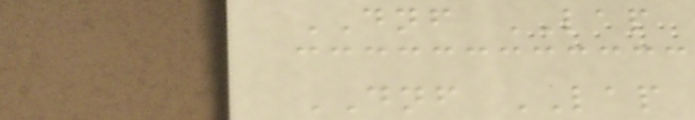DNF LAP
DNF LAP
